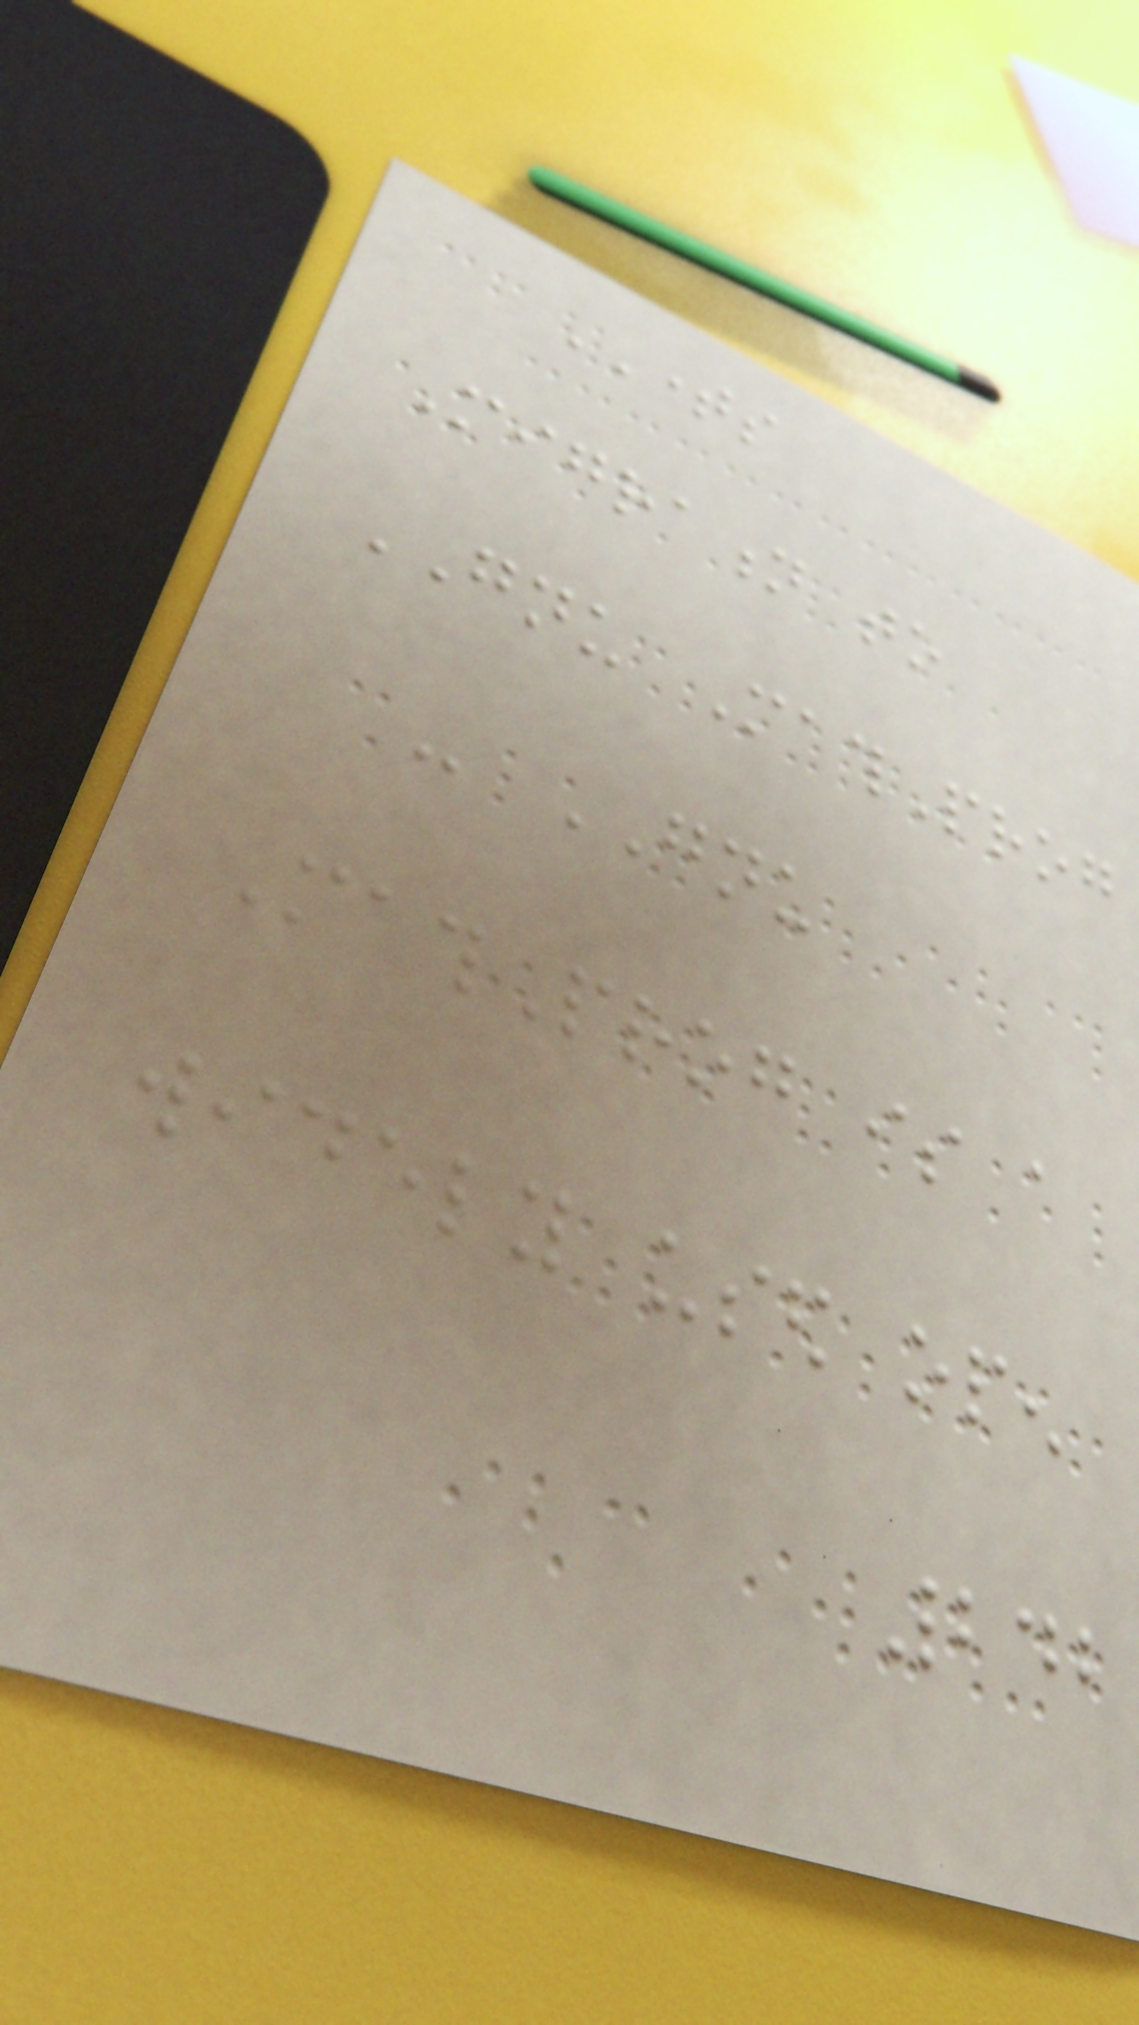TIMES
Migration to
GNU MathProg
- GNU
MathProg is a
widely used open
242
